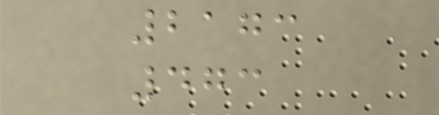2173
473
